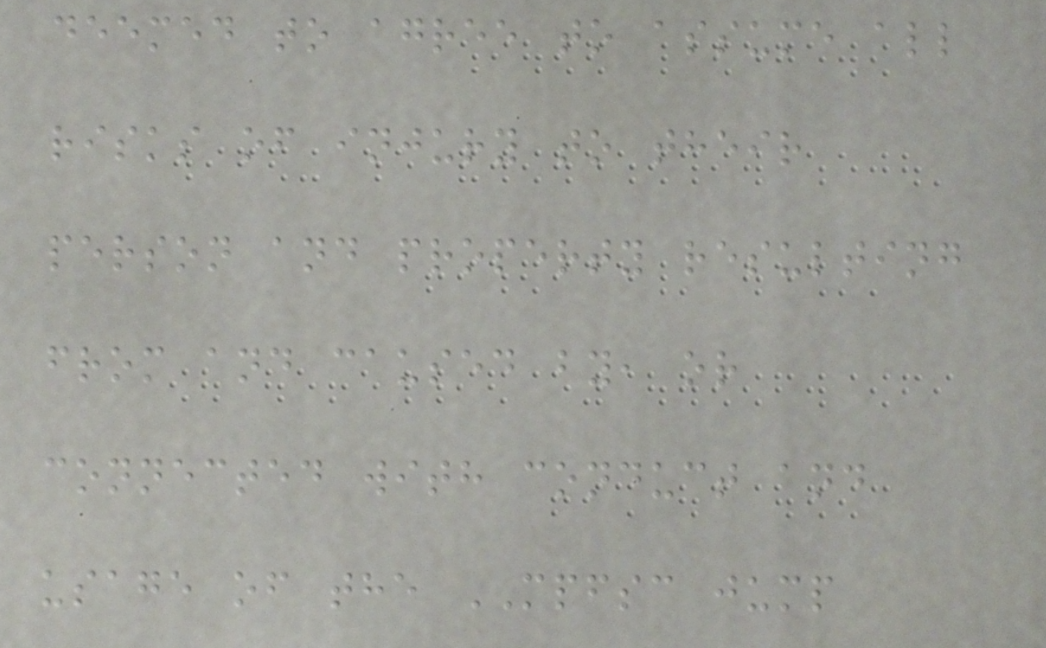deemed to agree to assume all
risks of injury to their
person and property resulting
from and caused by, or
connected with conduct and
usage of the MPFSC jump
